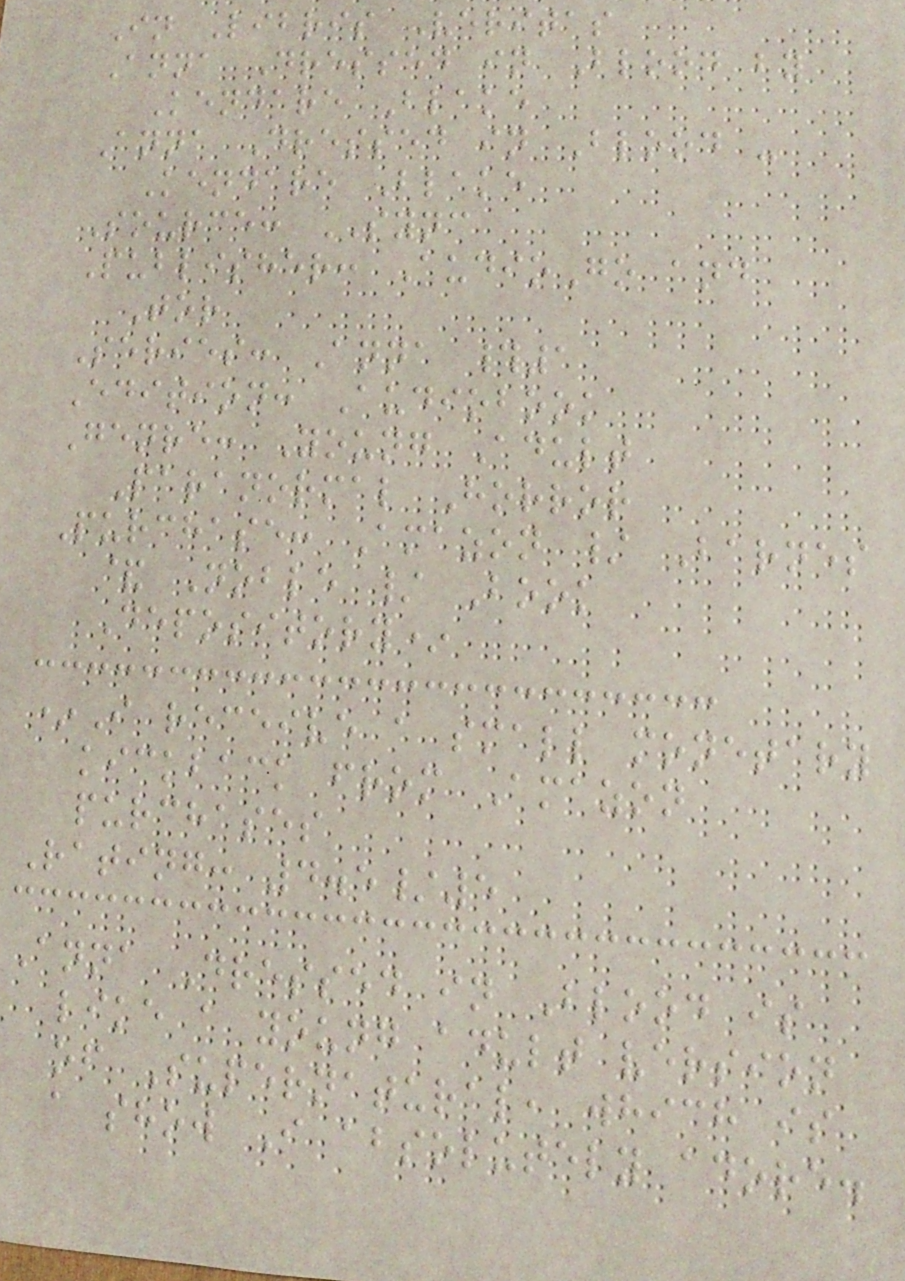In Libris Veritas
Anna Dressed in Blood by
Kendare Blake
Anna Dressed in Blood -
Kendare Blake
Source: SYNC
Publisher: AudioGo and
Tor
Series: Anna #1
Edition: Audiobook
Genre: Young Adult
Paranormal Horror
Purchase: Amazon / Barnes
& Noble / Book
Depository*
*I receive a small monetary
kickback from Amazon
purchases
Rating: 4.5/5
Anna Dressed in Blood is
like a young adult version
of Supernatural, which is
a show I absolutely adore.
